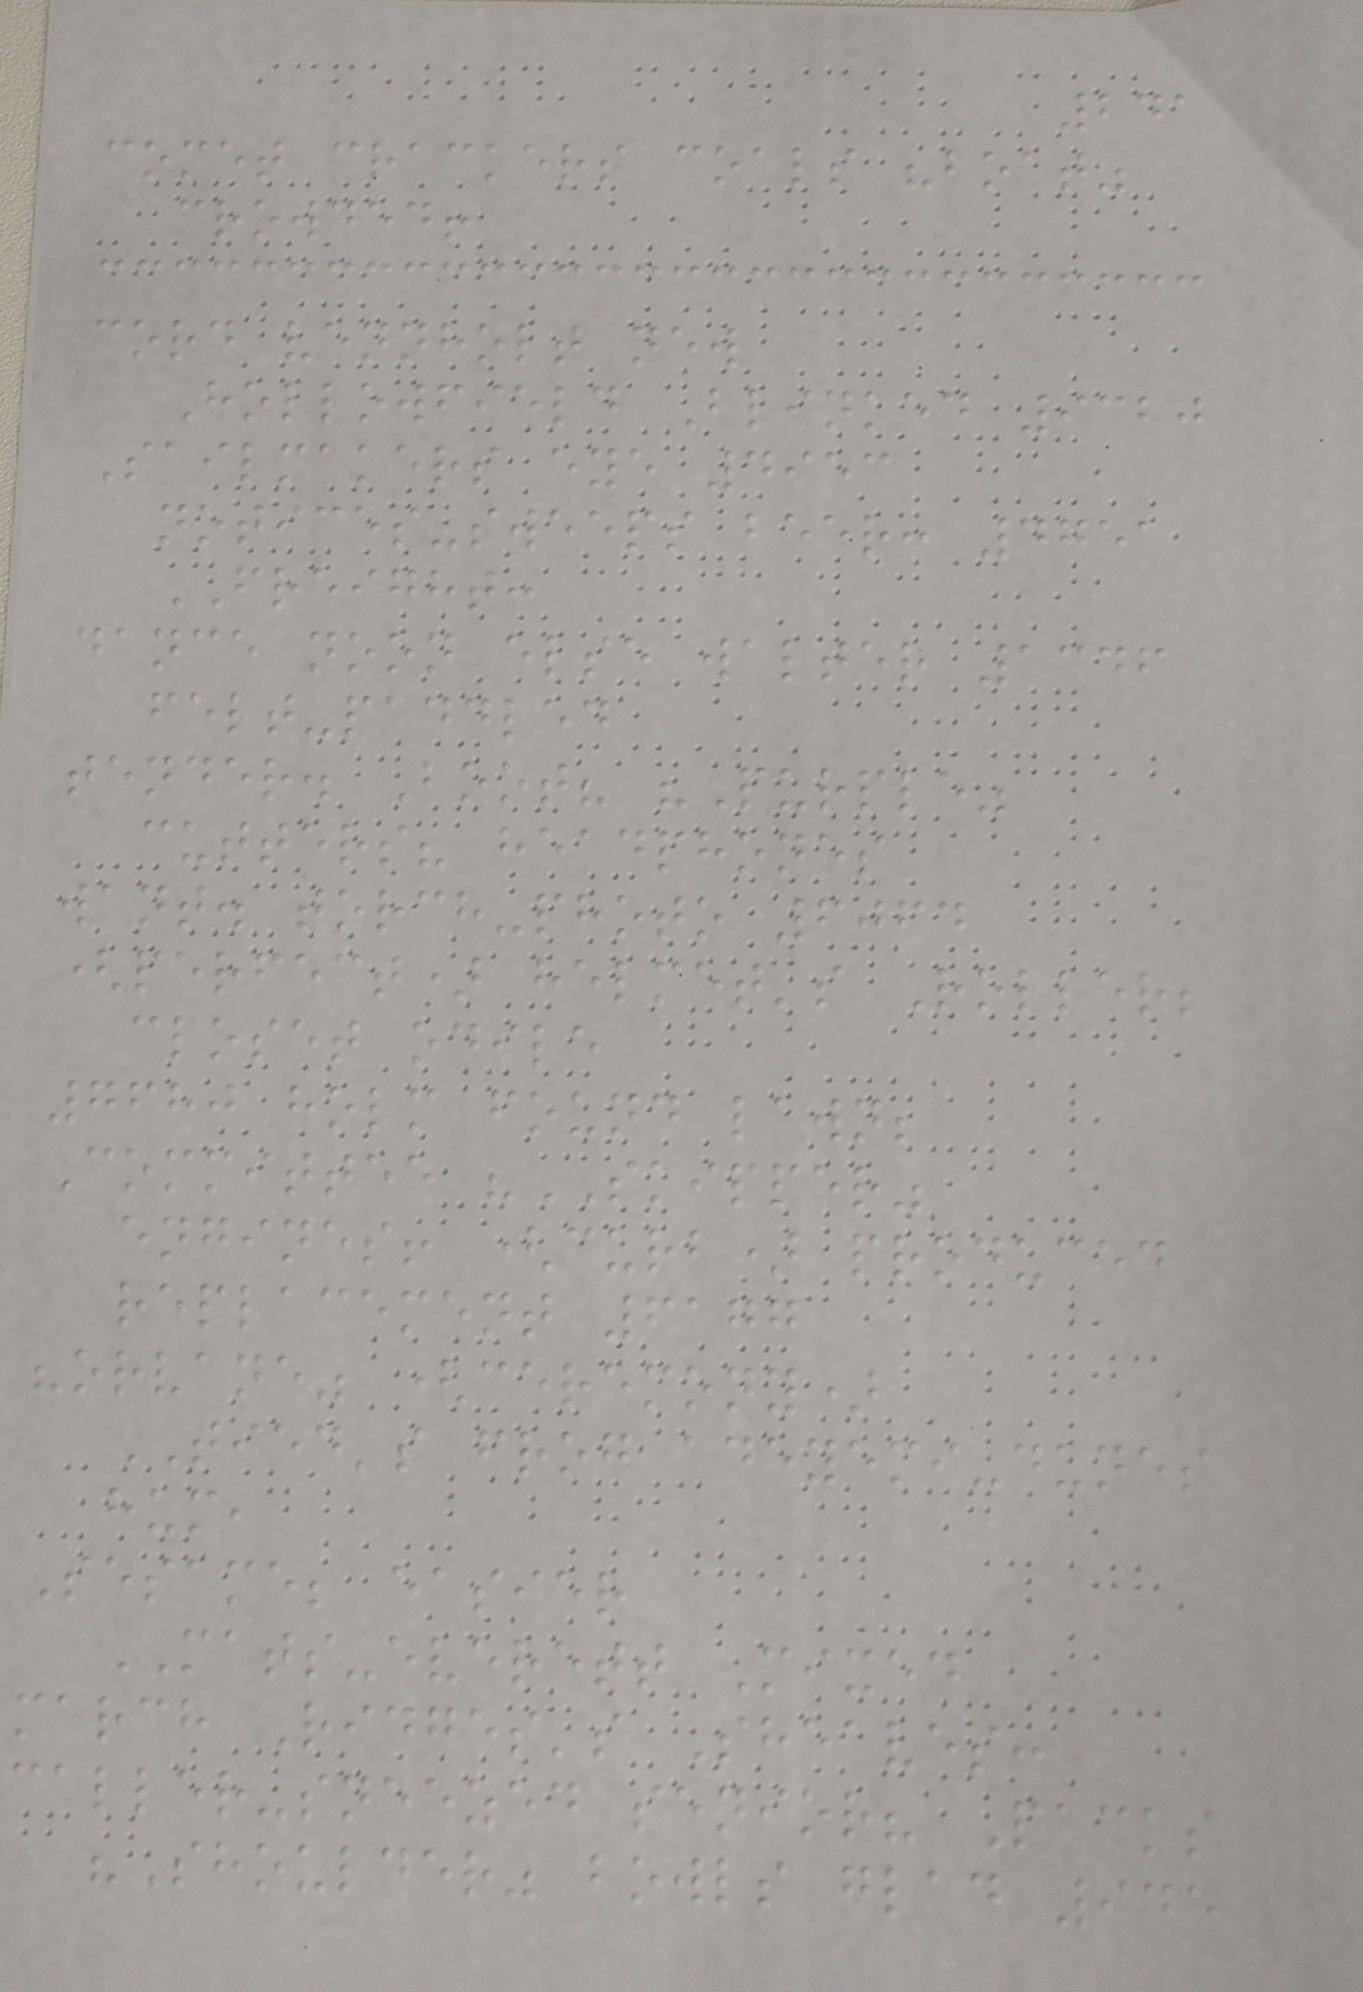241
comet crackers coals "boat"
crowded!
cord vennholt new
Hollowfield Blinked 9320
Sailmakers eye 4953
notices-sweeps beer: 4751
FREIGHT:
dance noon else walter 1346
felt-paddled
tender. Boot? "Purple"
cutters? headphones
want. torch-photo 6064
(perfect) helmet's Roller;
closet odile
7680 holm found lawn;
Committee "SKIPPER"
engines! (curb) produced
replacement 6177
"orvane" (ceremony)
TIED's frog adeyemi-dunes
hum,
Sesame; easier
MATS-everett Mixed
march Ridges's Sheaves:
caller-sneezed senior? Packs
"Shoulder" bowls glad 945
